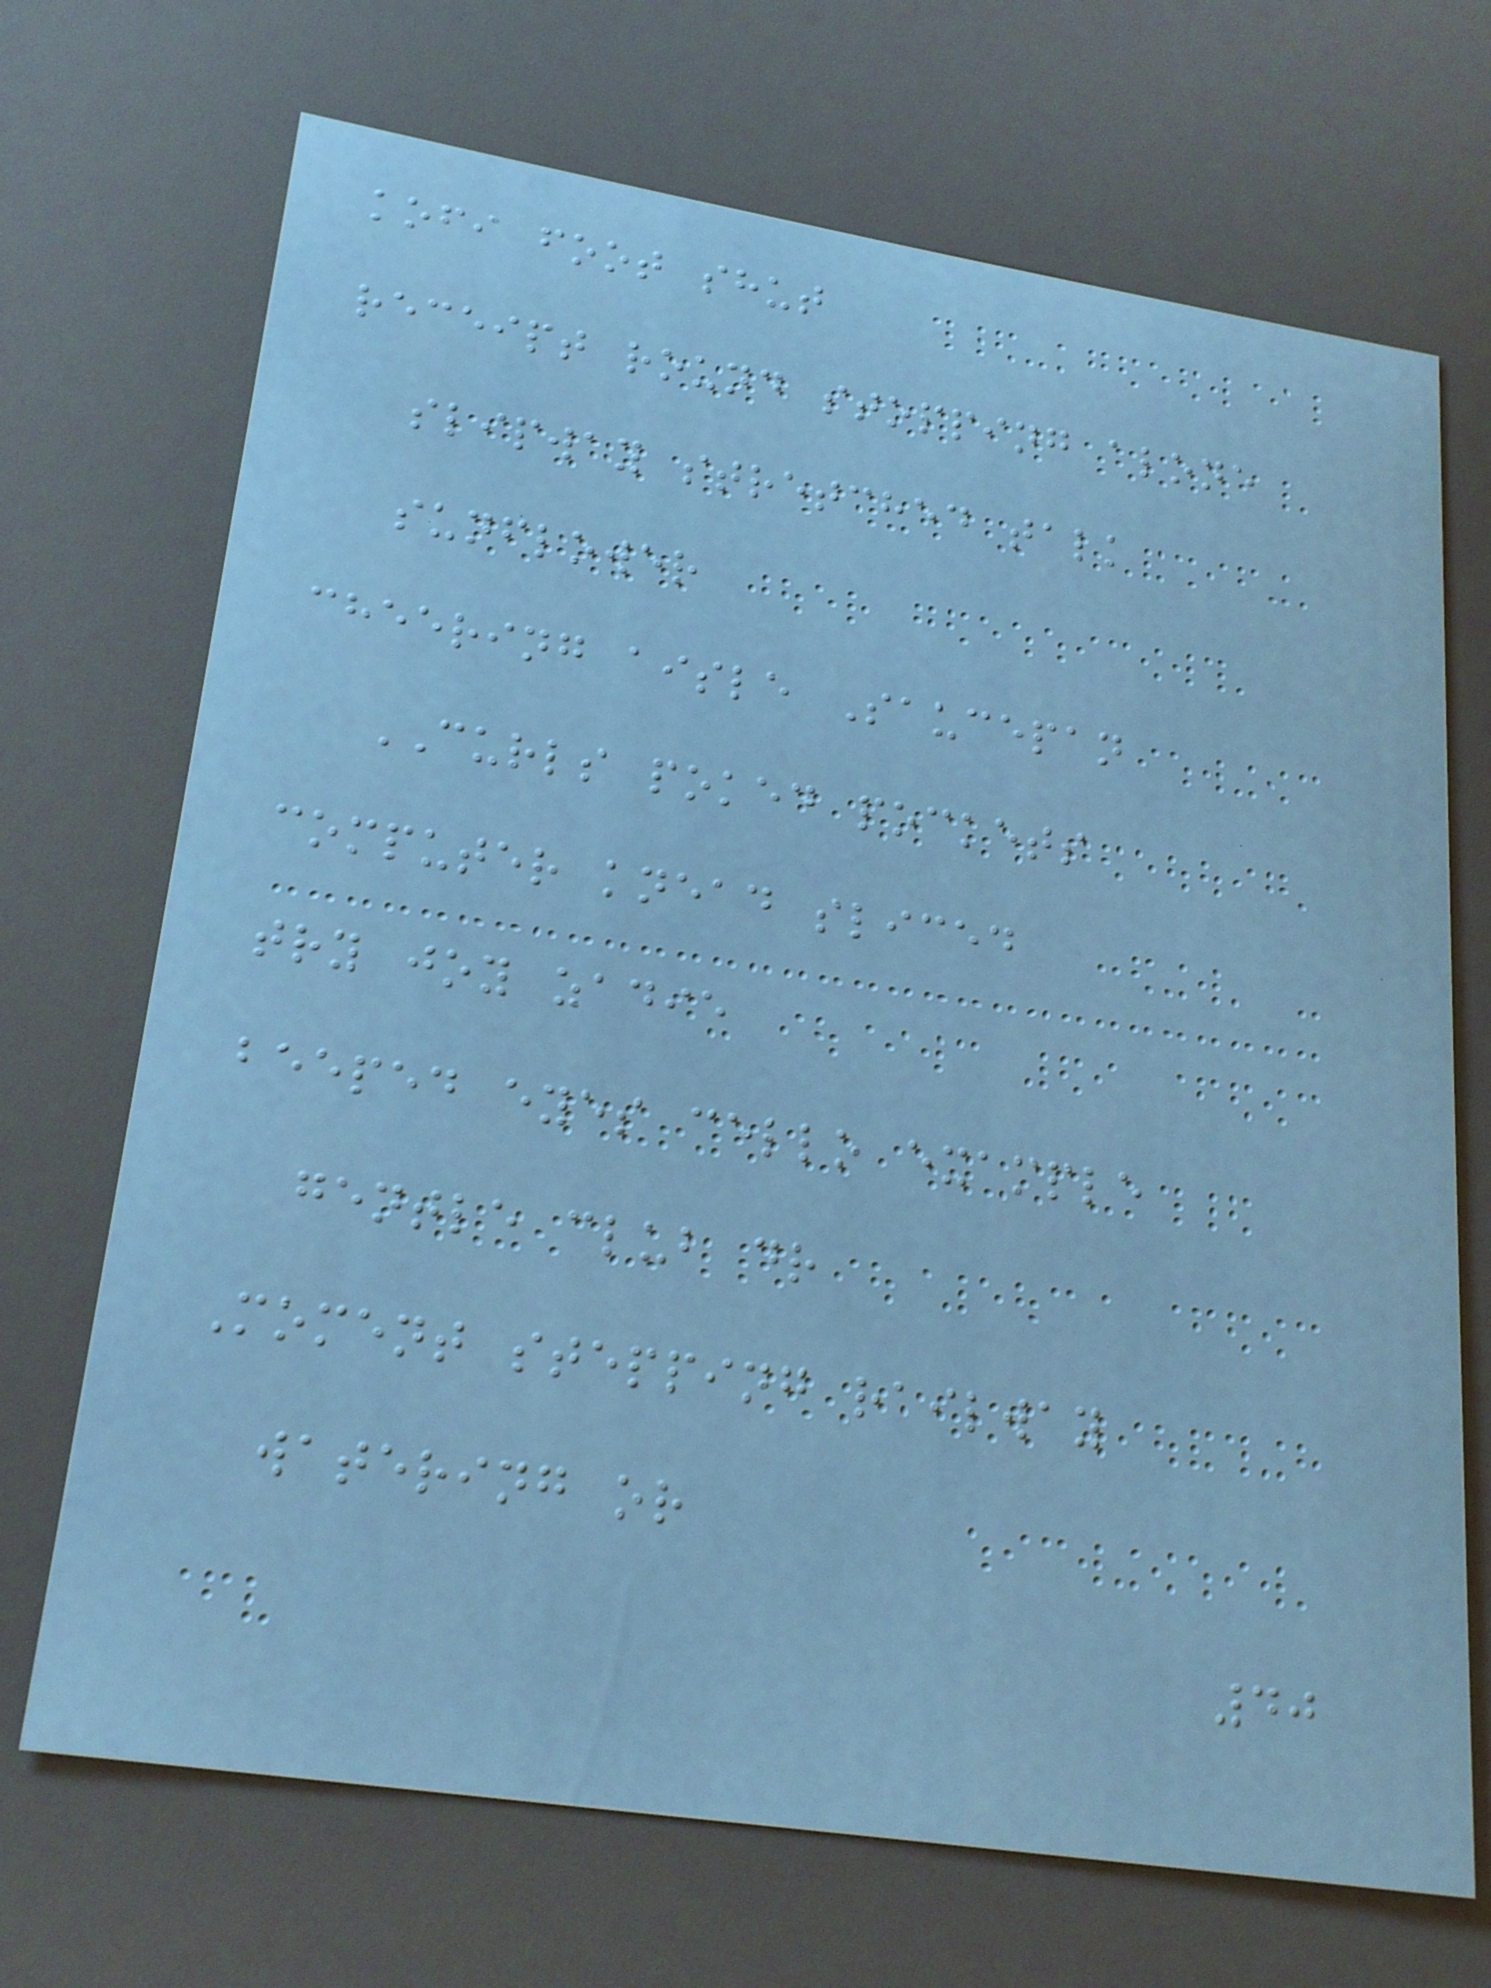kofi foot shut
receipt round stopping alone
slipway stretched talk
sunflower
cheering aisle Saucepan
CURLS poked pockets
computer knead sliced
try joy zadie
beeped eyes cello example
gentle club dr
Moment stepping railway
watering or
40
